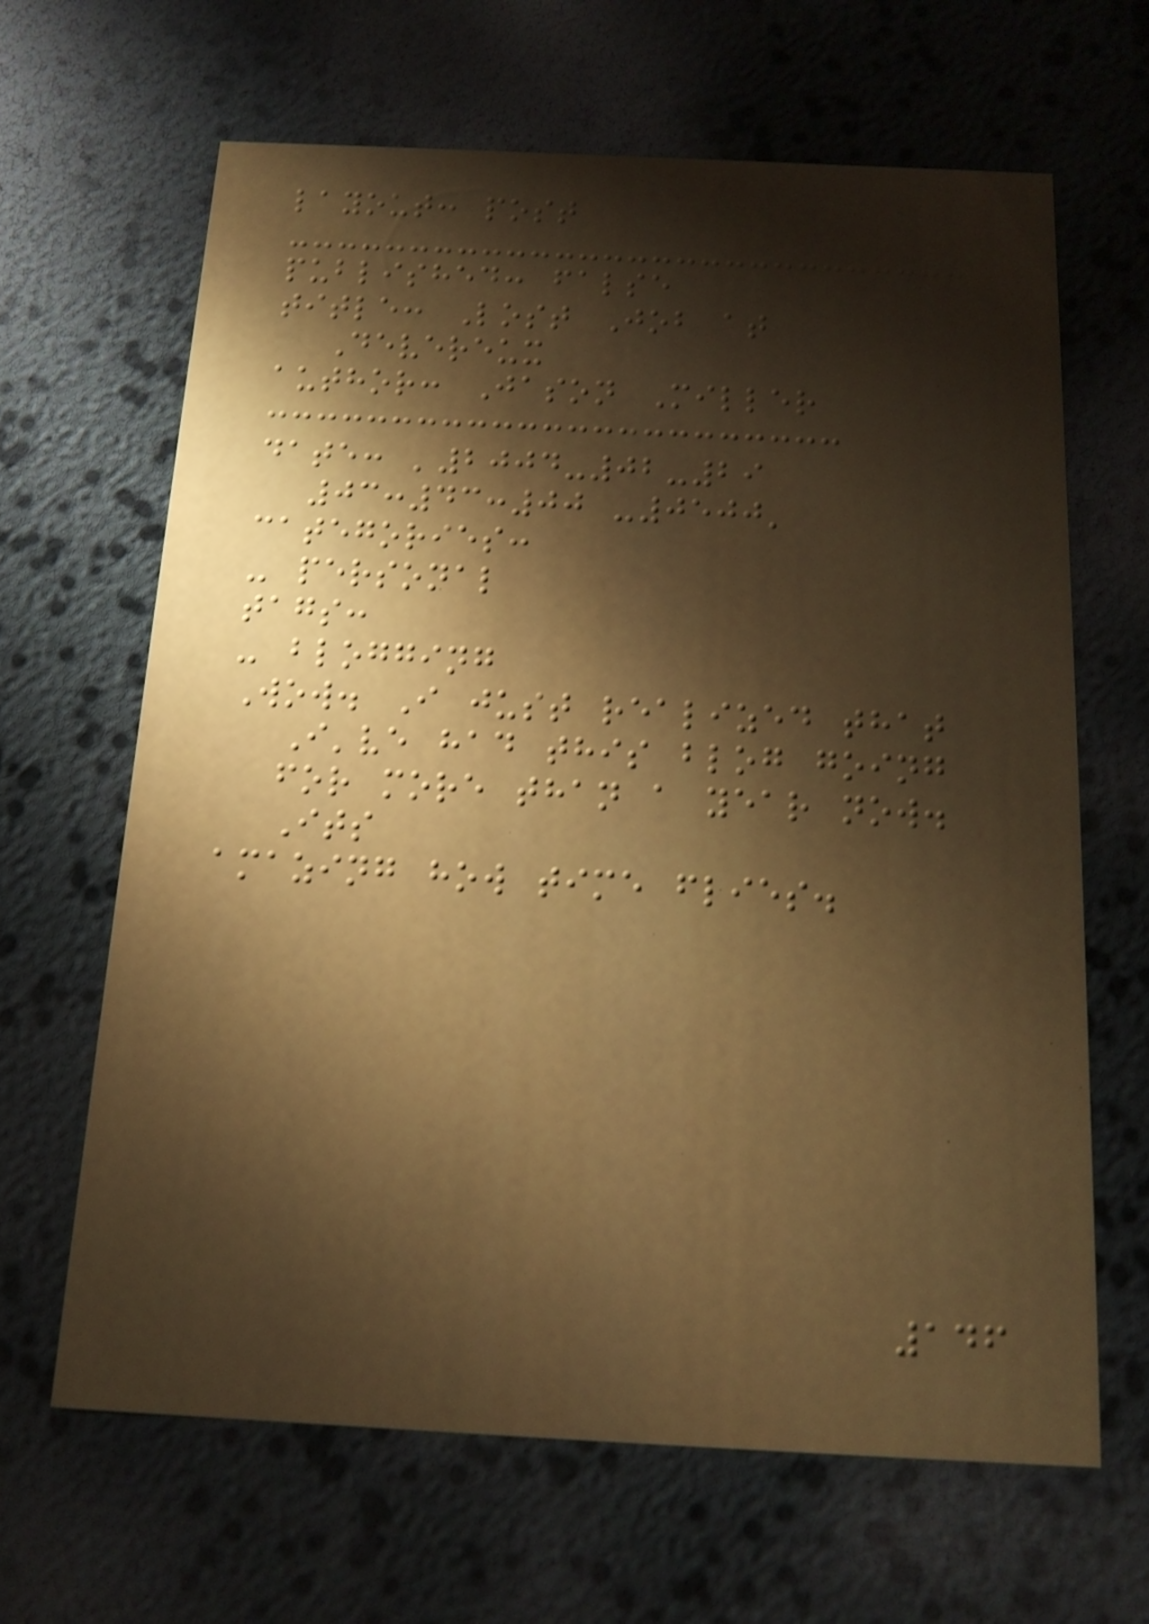layout: post
published: false
title: Lost Job at
Devereux
author: Jason Miller
date: '2004-02-29
03:43:00 -0500'
categories:
- personal
tags:
- blogging
Wow. I just realized that
I've had this blog going
for more than a year now.
Its
amazing how time flies.
146
